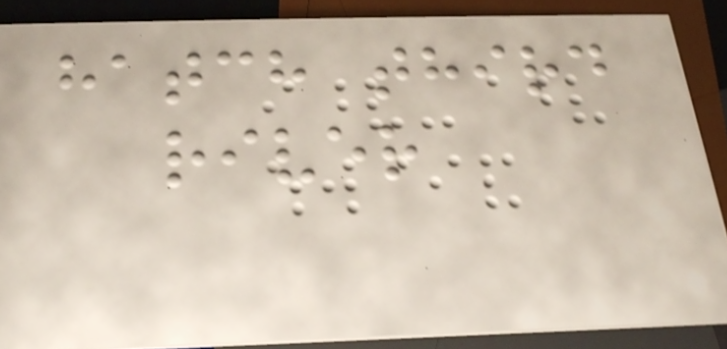hatch third
river
